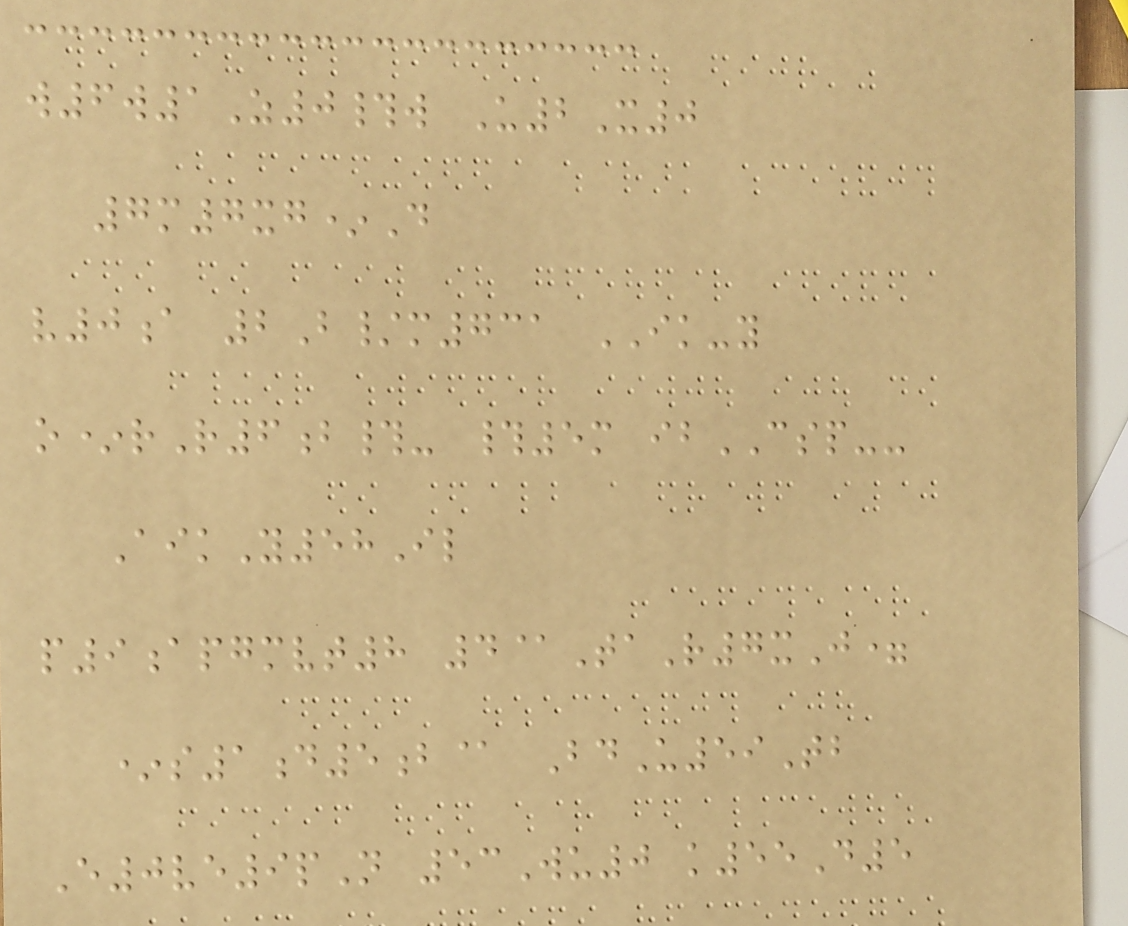w6w1Z0#w U2X0
7m7xg*D
v0a 2B/m731 IK-y
o*rR6b#- #5m ibCSP--
AikY58Il
p9apgmvt8 4@TaR7xJ=
*s1d5b@ BdU59Tb
E0ve9pN 53Wu0 k55D5
